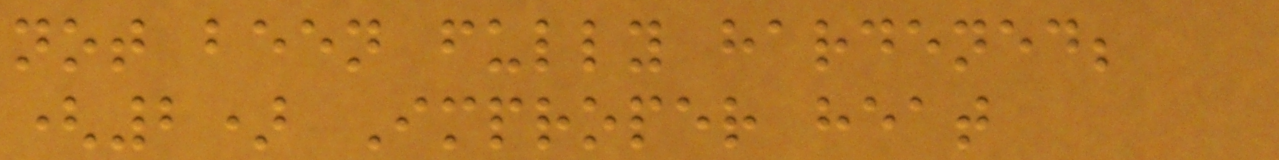not been fully hardened;
(2) Improper heat
